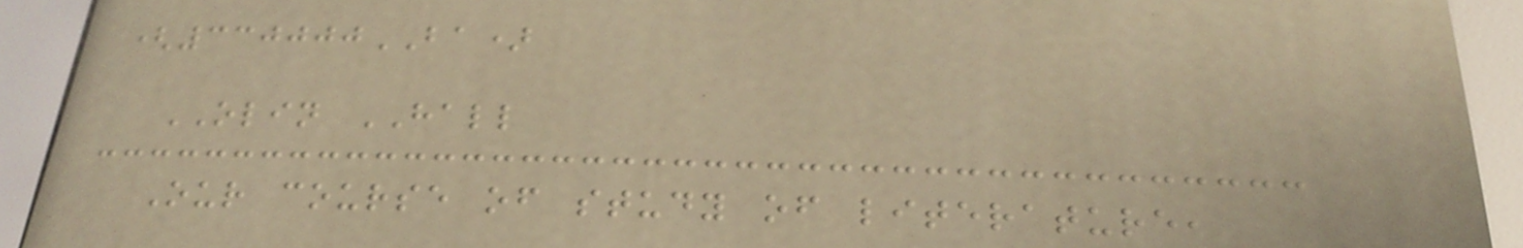(330000BA)
OLIN HALL
Our course of study of literature,
